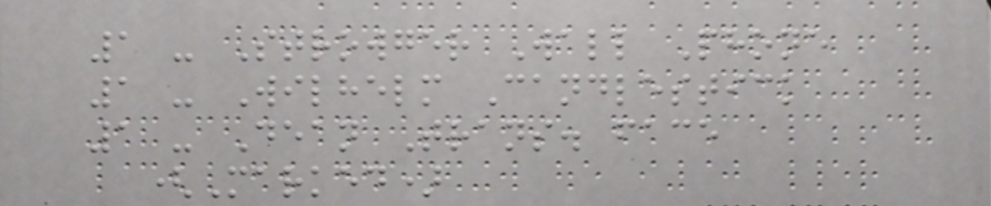1 - Strowger Wall Phone
1 - Wilhelm Candlestick
1 - Dean Trans. face
(Marked)
